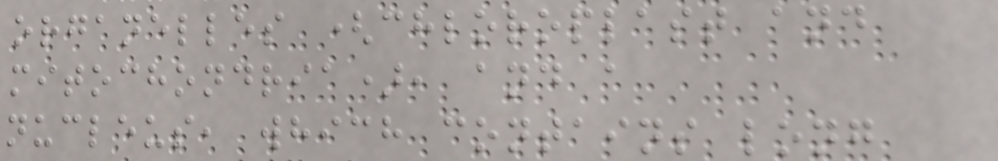organelles (chloroplast and
mitochondria), and a
nucleus, which contains long
